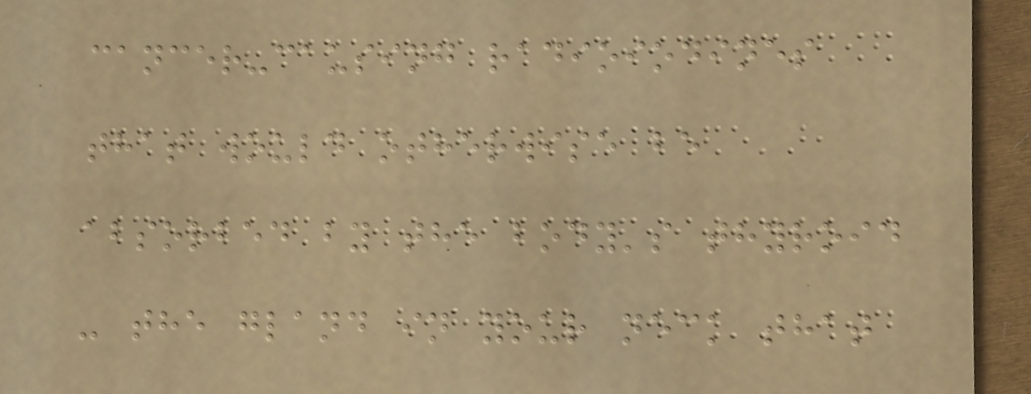cancer-causing radioiodines
that would otherwise be
absorbed by the body's thyroid
- the gland in your neck that
